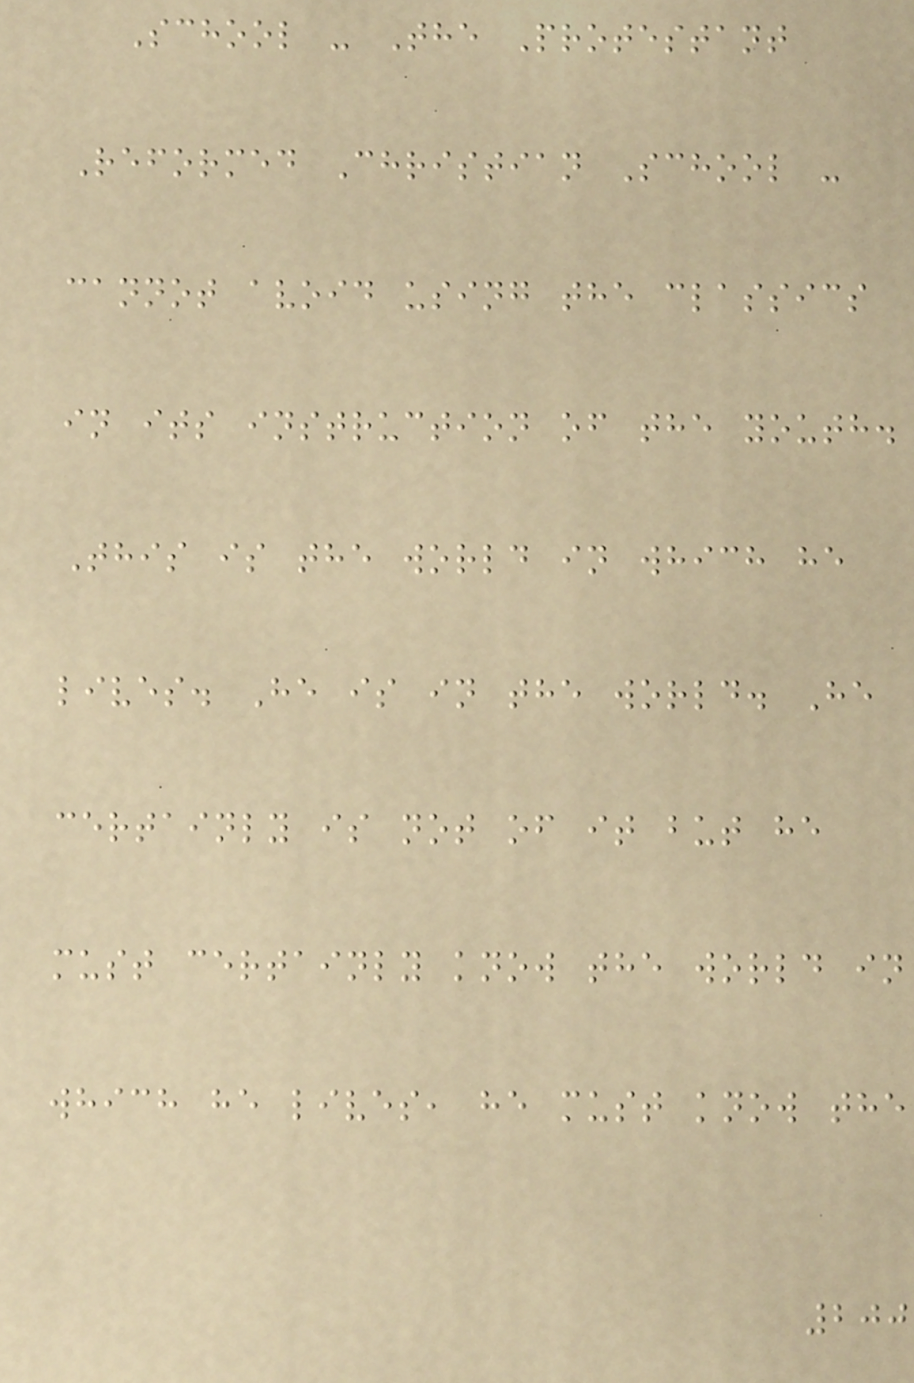School - The Protestant
Reformed Christian School -
cannot avoid using the classics
in its instruction of the youth.
This is the world in which he
lives. He is in the world. He
certainly is not of it but he
must certainly know the world in
which he lives, he must know the
200
